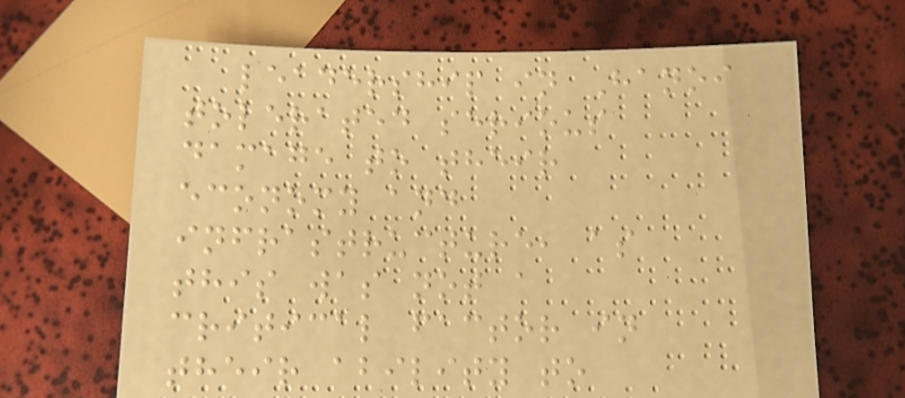leadership in Hanoi
tolerated serious
damage to their
economy and
infrastructure, as
this was not a
critical factor in
their ability to
